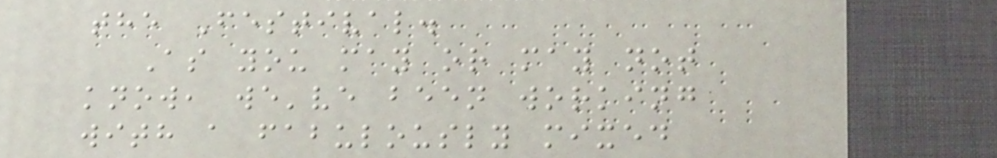the Festival.
As you may or may not
know, we've been working
with a fabulously mixed
